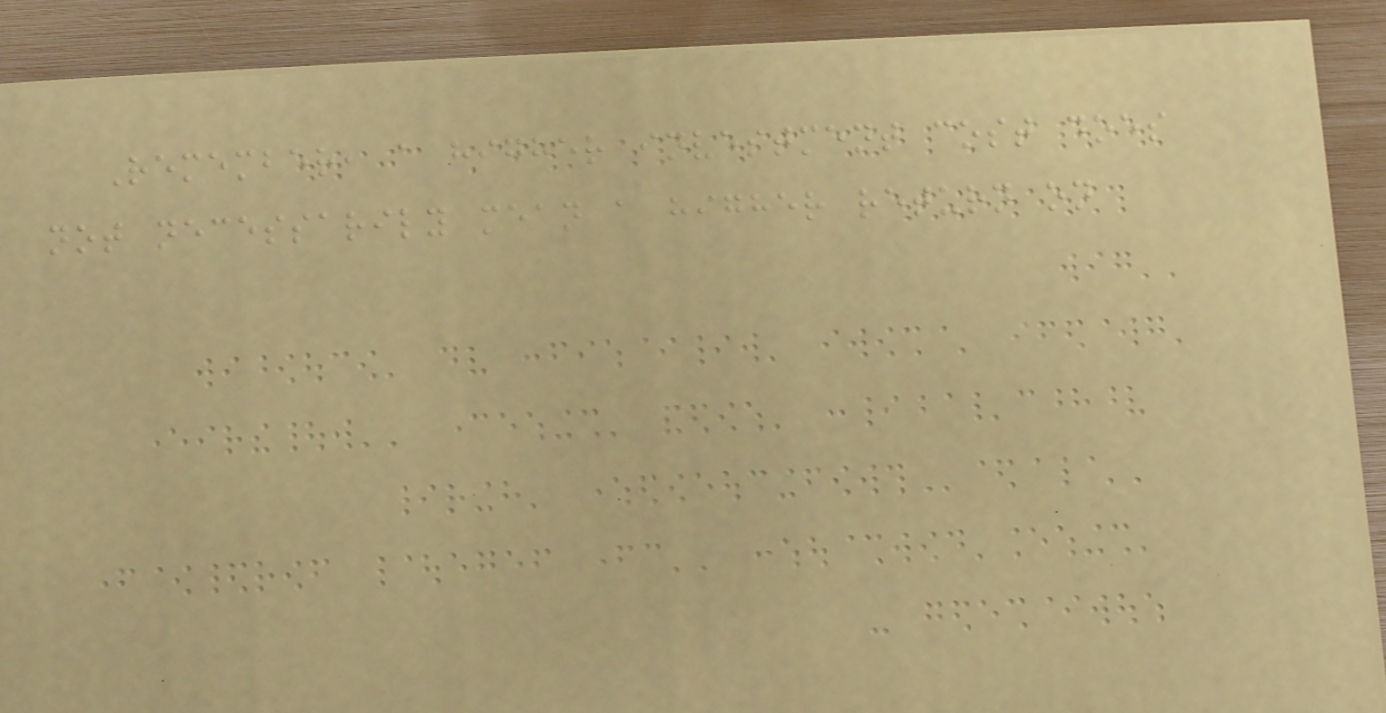Remember, a higher investment cost does
not necessarily mean a higher return on
